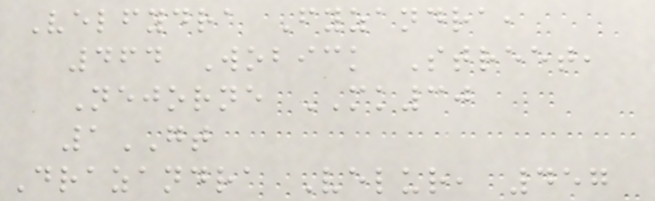Velfydra Fyzandra,
464 Wobick Street,
Nejorne MK30
1GT
Drazandra Velur, 457
